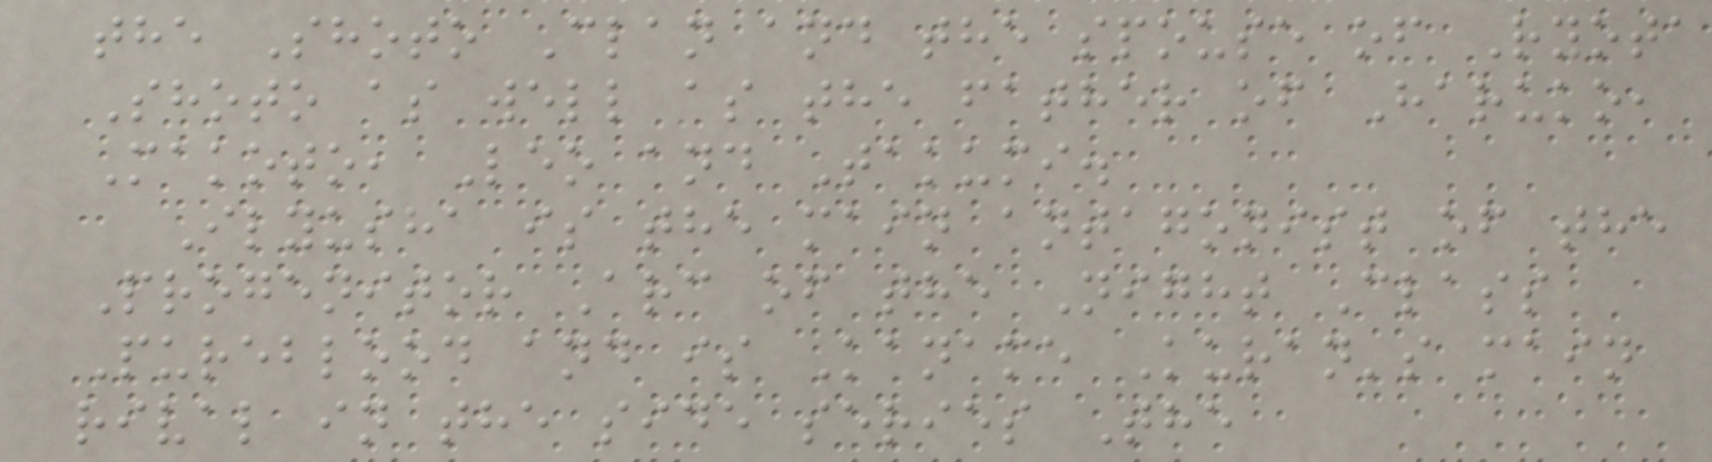the Shoto Clan and the spouse of Ryota
Shoto as well as the father of Haruko,
Makoto, Leo and Takumi.
Ilyusha is the main antagonist of the
Progenitor Arc of the Night Class
Pureblood and is Kaname Kuran's main
rival in the side series The
